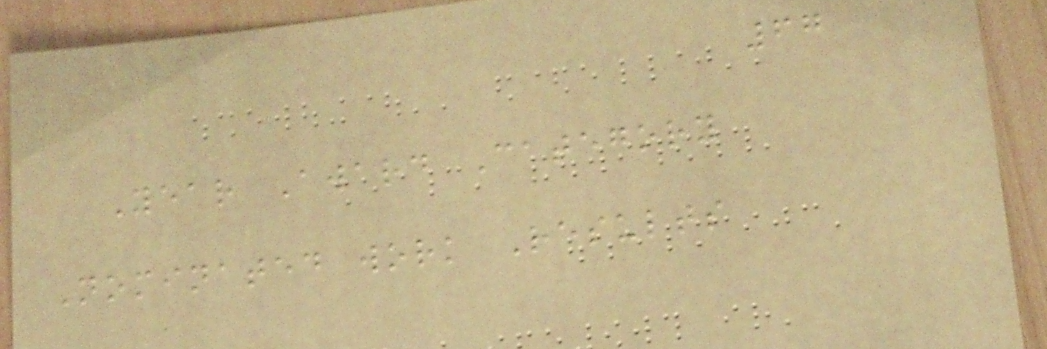67
Year Award Category
Nominated work Results
